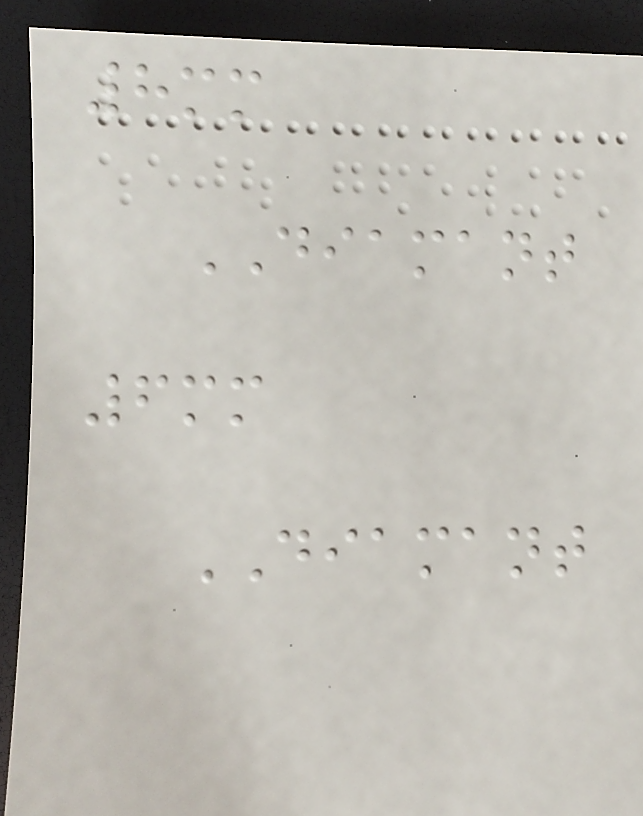8mm
DIAMANT
6mm
DIAMANT
